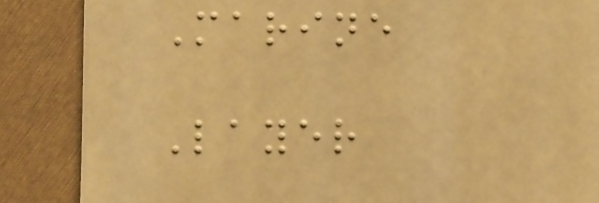Marine
Layer
